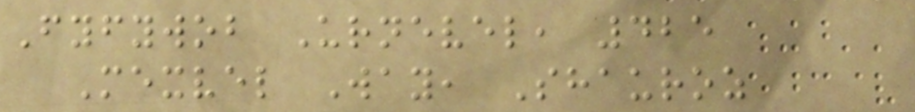Fyfywob Urnevel, 425
Mexvel Way, Shauroz
